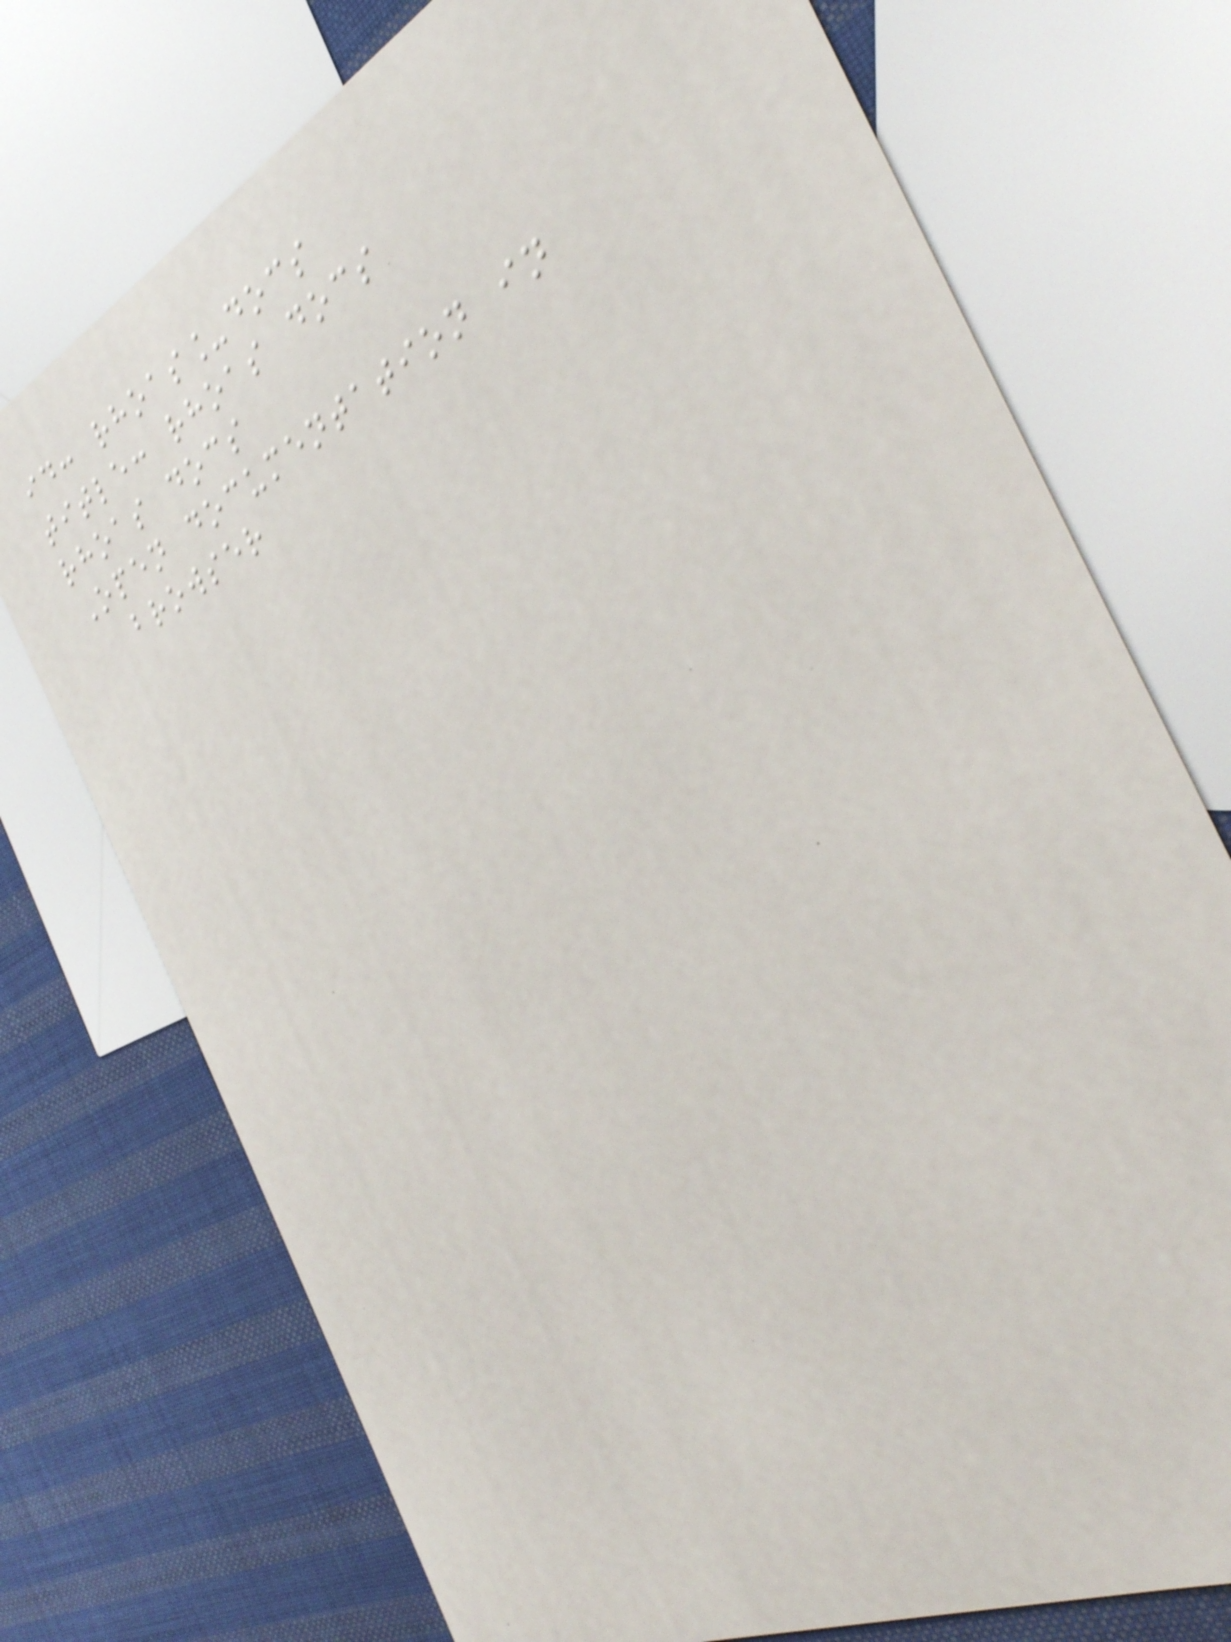id: rhoas_docs
title: rhoas docs
rhoas docs
Open documentation in
browser
